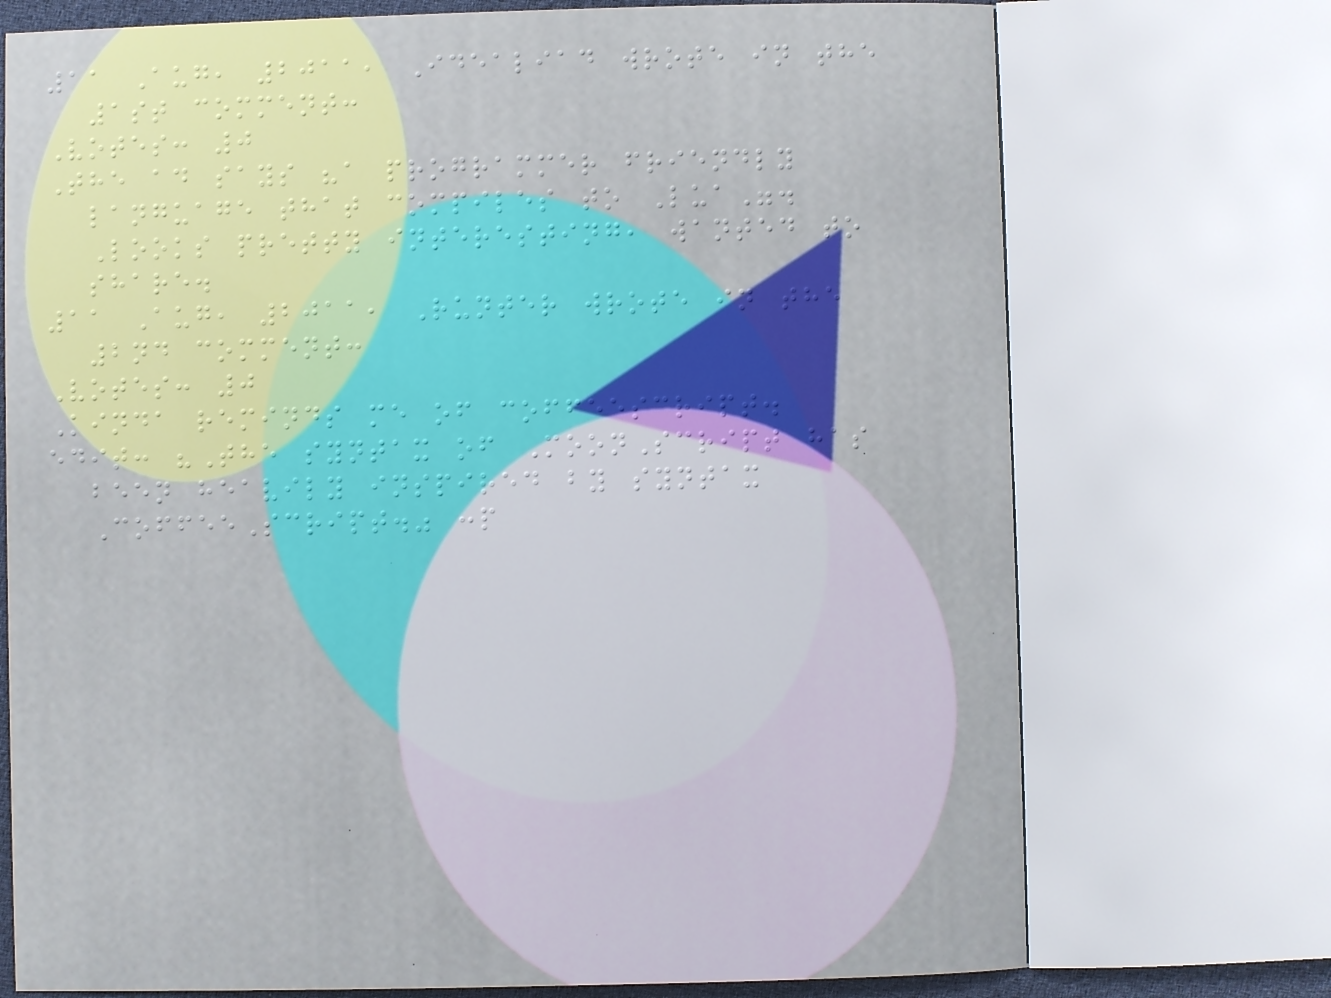11 Aug, 2011, Idealiad wrote in the
1st comment:
Votes: 0
The ad says "a programmer friendly
language that compiles to Lua".
Looks pretty interesting, wanted to
share.
11 Aug, 2011, Runter wrote in the
2nd comment:
Votes: 0
Kinda reminds me of coffeescript.
edit: "The syntax of MoonScript has
been heavily inspired by syntax
CoffeeScript." :p
